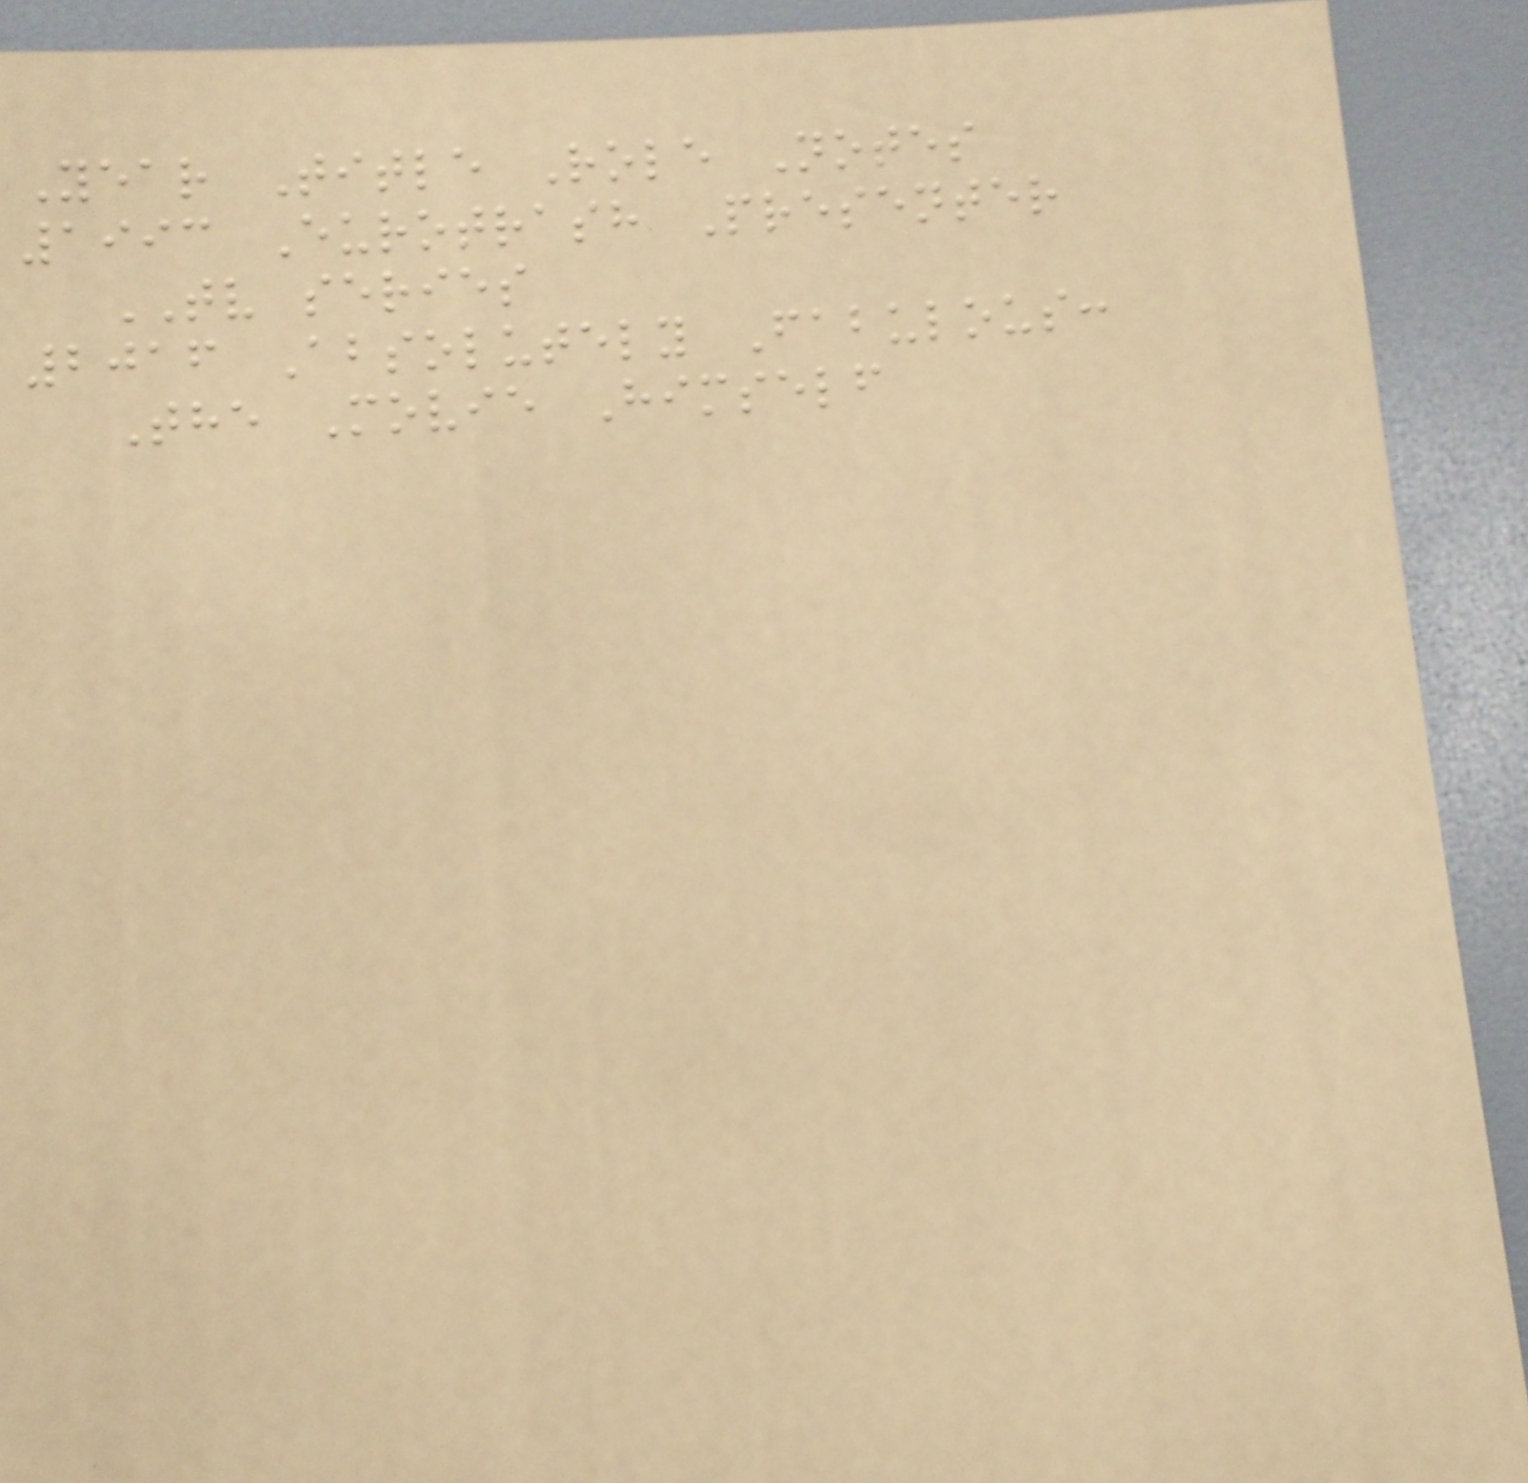Year Title Role Notes
1993 Eurotrash Presenter
TV series
2016 Absolutely Fabulous:
The Movie Himself
